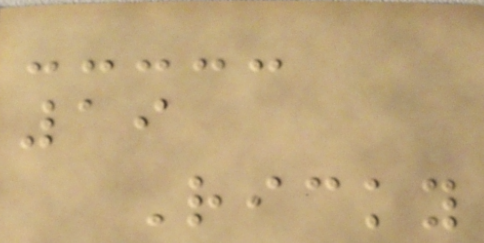19
Ricky
